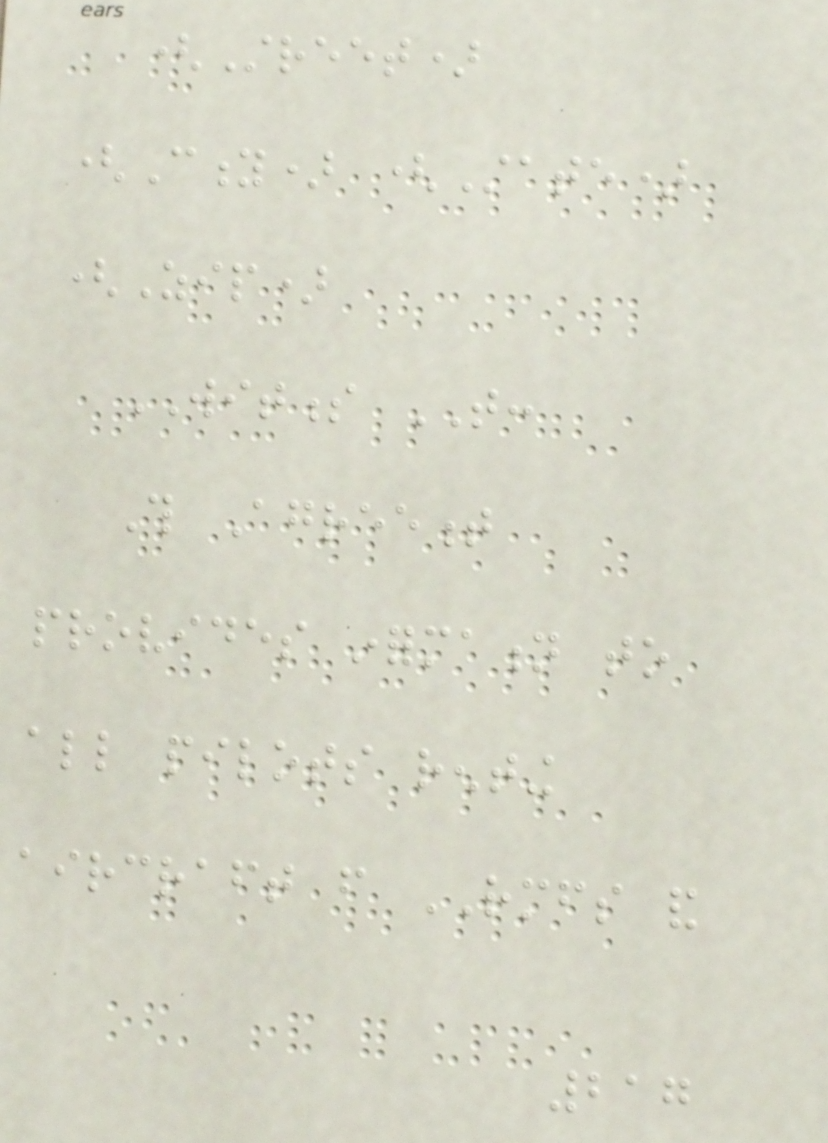(Street)
(City) (State)
(Zip)
WITNESS THAT:
This Agreement
provides information to
all pilots renting
aircraft from RMFS and
217
